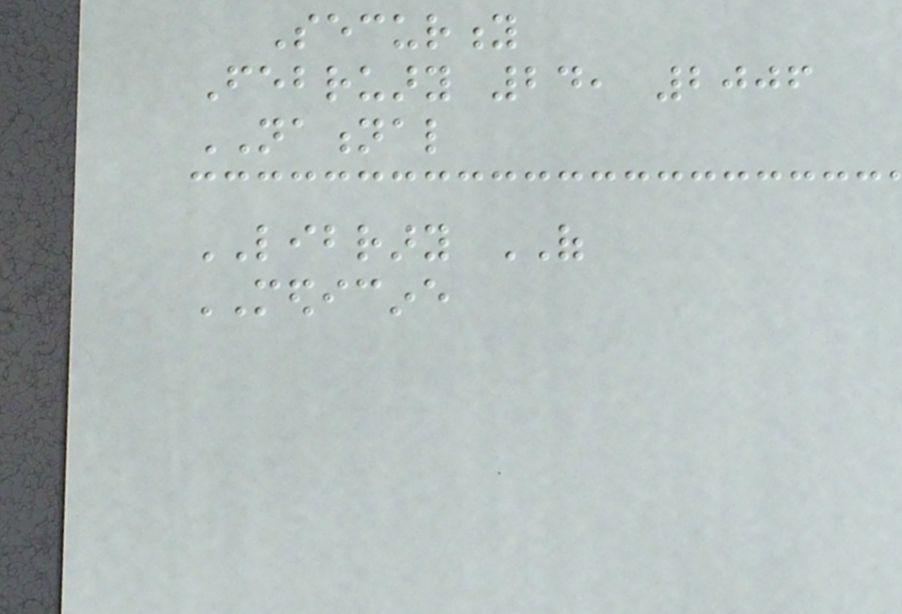Security
February 24, 2006
NATIONAL
LIBRARY OF
MEDICINE
